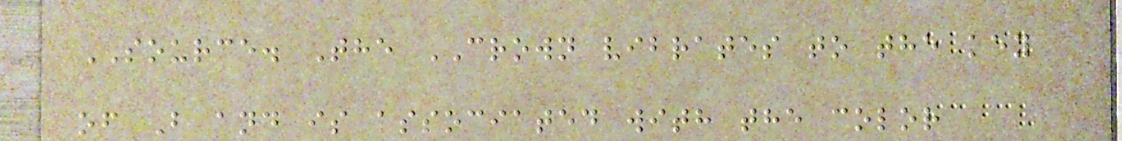SOURCE. The CROWN vibrates to the key
of B and is associated with the color
